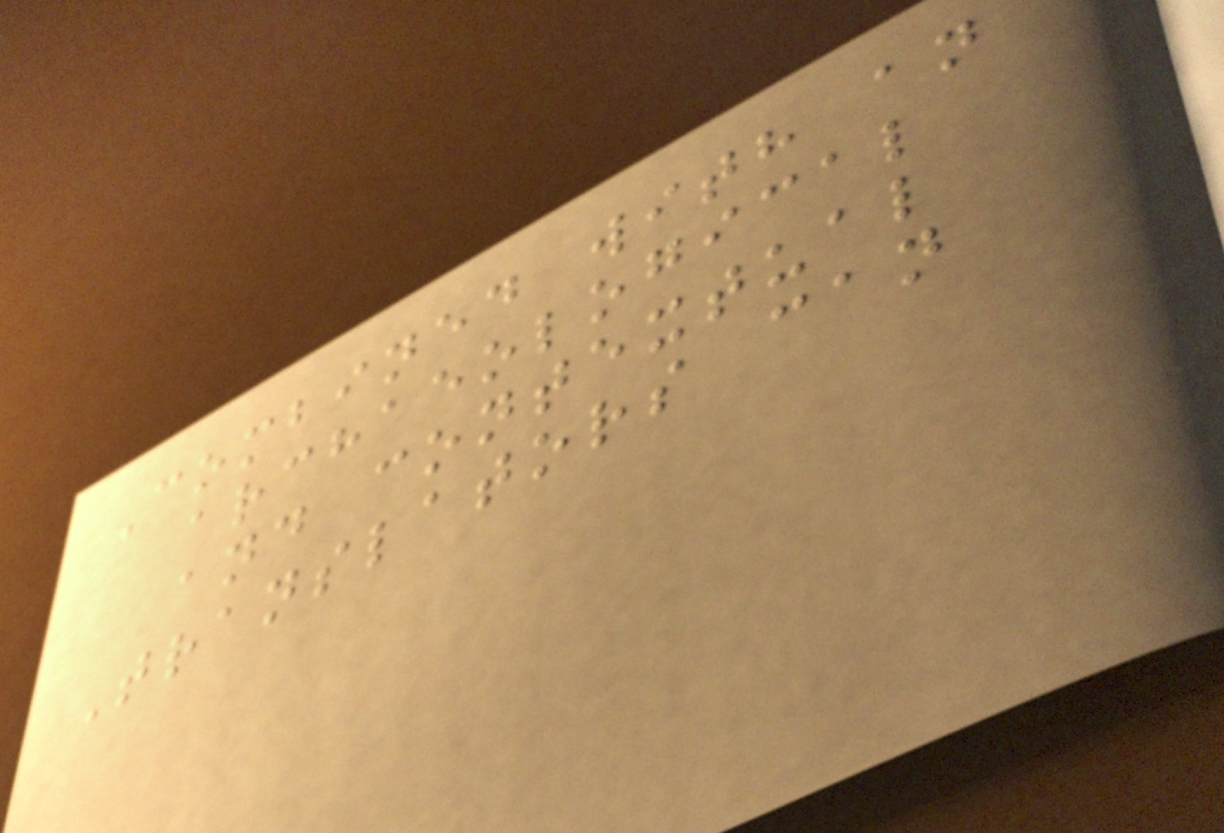Combined with an
archaeological
and contextual
Translators can
